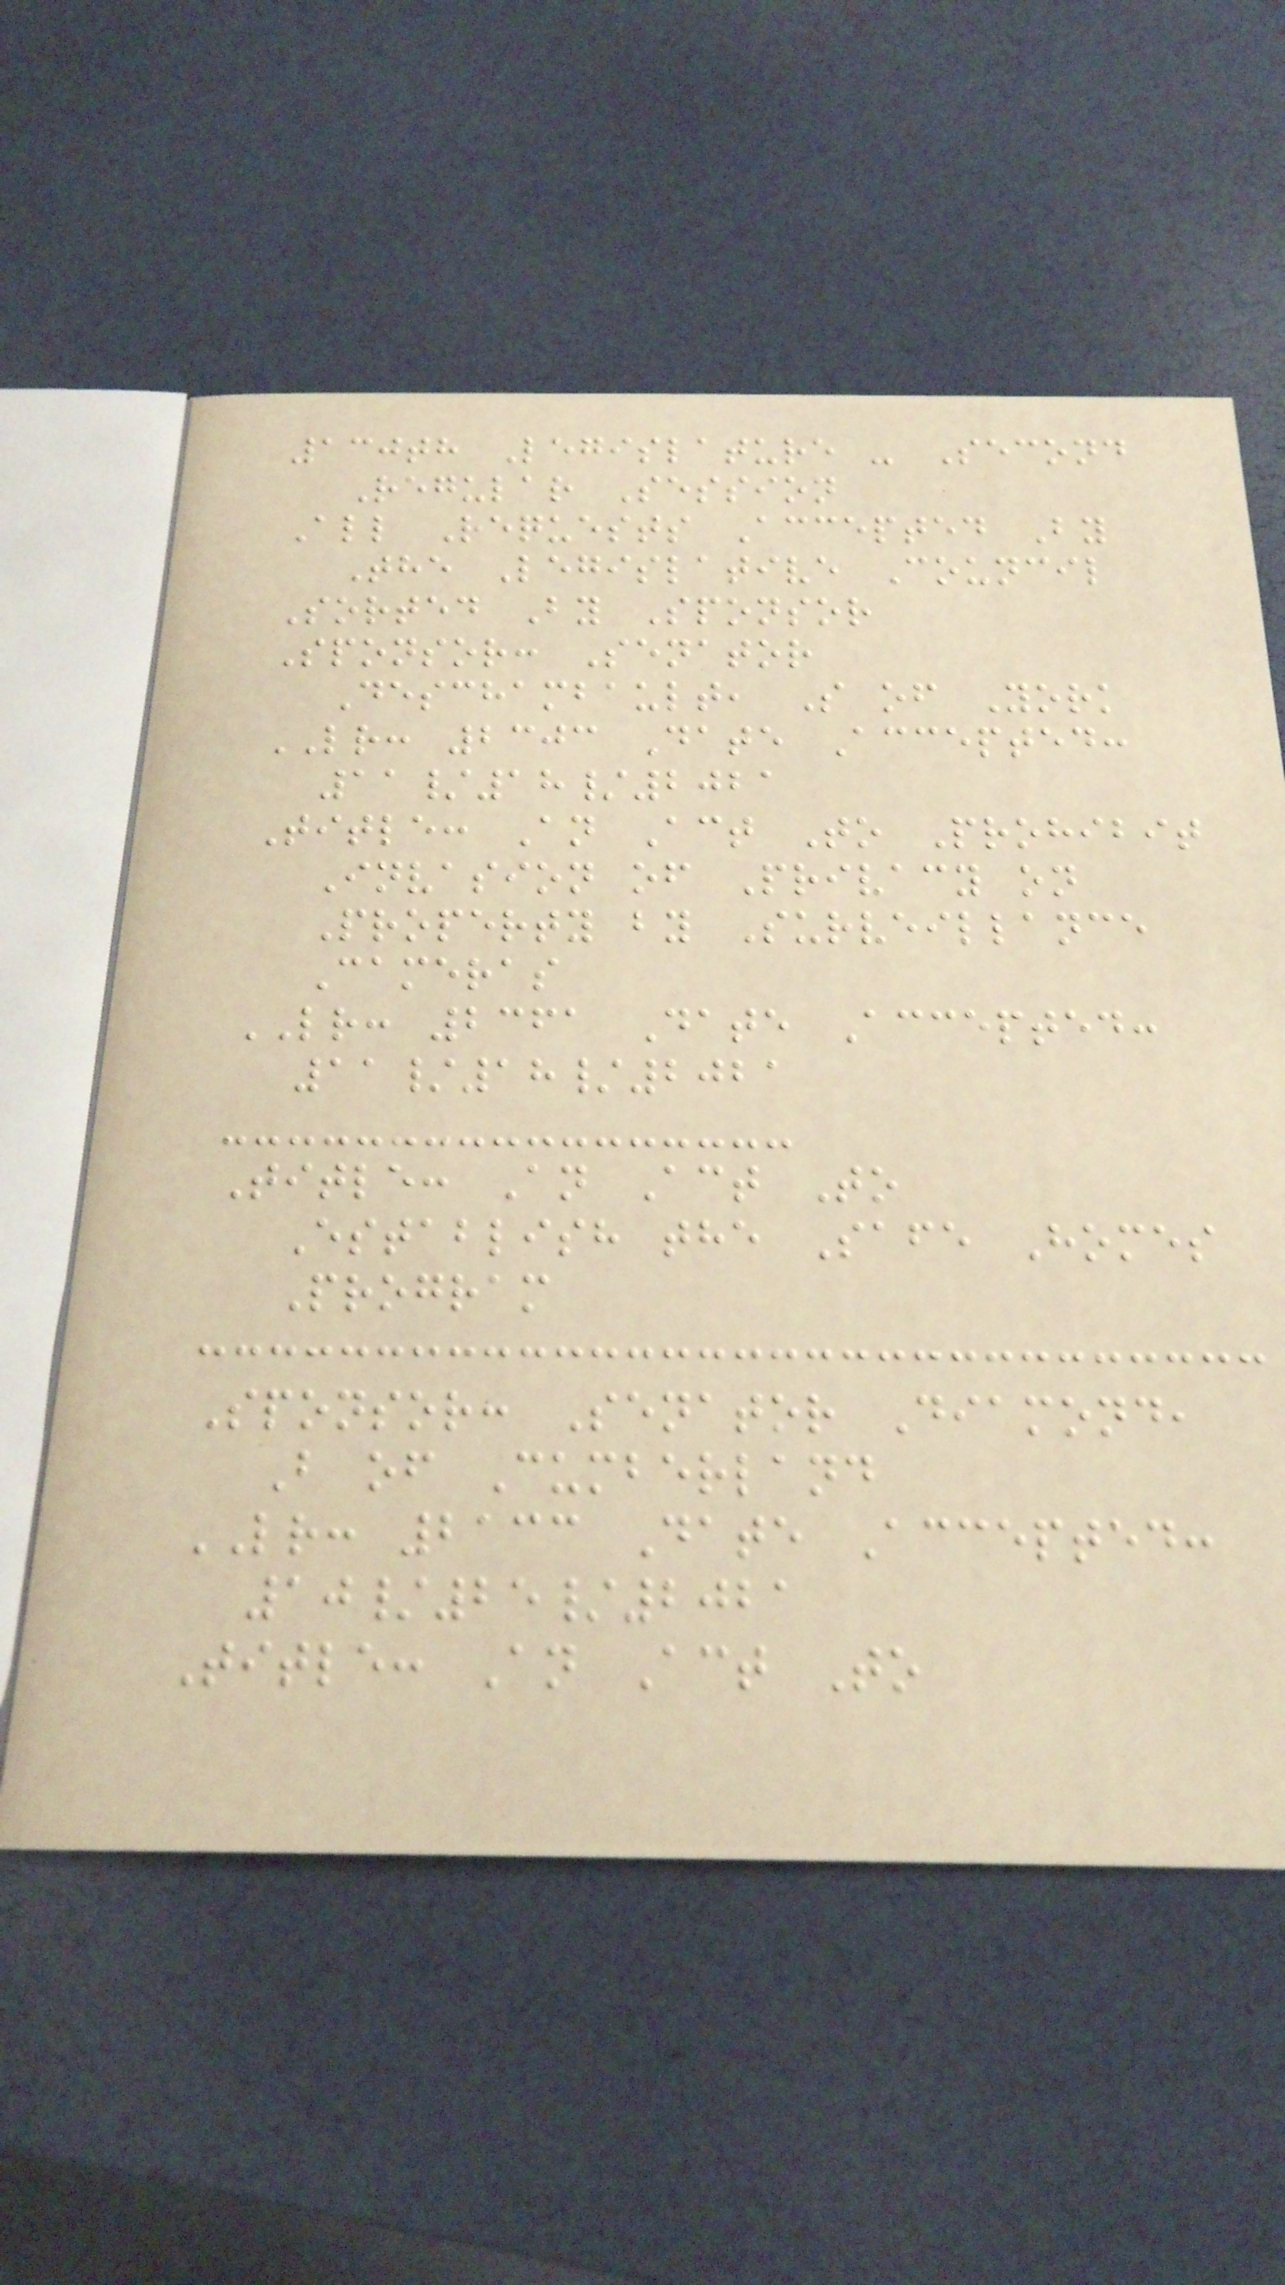130th Legislature - Second
Regular Session
All Requests Accepted By
The Legislative Council
Sorted By Sponsor
Sponsor: Senator
Deschambault, S of York
LR: 2303 Date Accepted:
11/18/2021
Title: An Act To Prohibit
Invasion of Privacy on
Property by Surveillance
Cameras
LR: 2361 Date Accepted:
11/18/2021
Title: An Act To
Establish the Safe Homes
Program
Sponsor: Senator Diamond,
B of Cumberland
LR: 2133 Date Accepted:
10/25/2021
Title: An Act To
